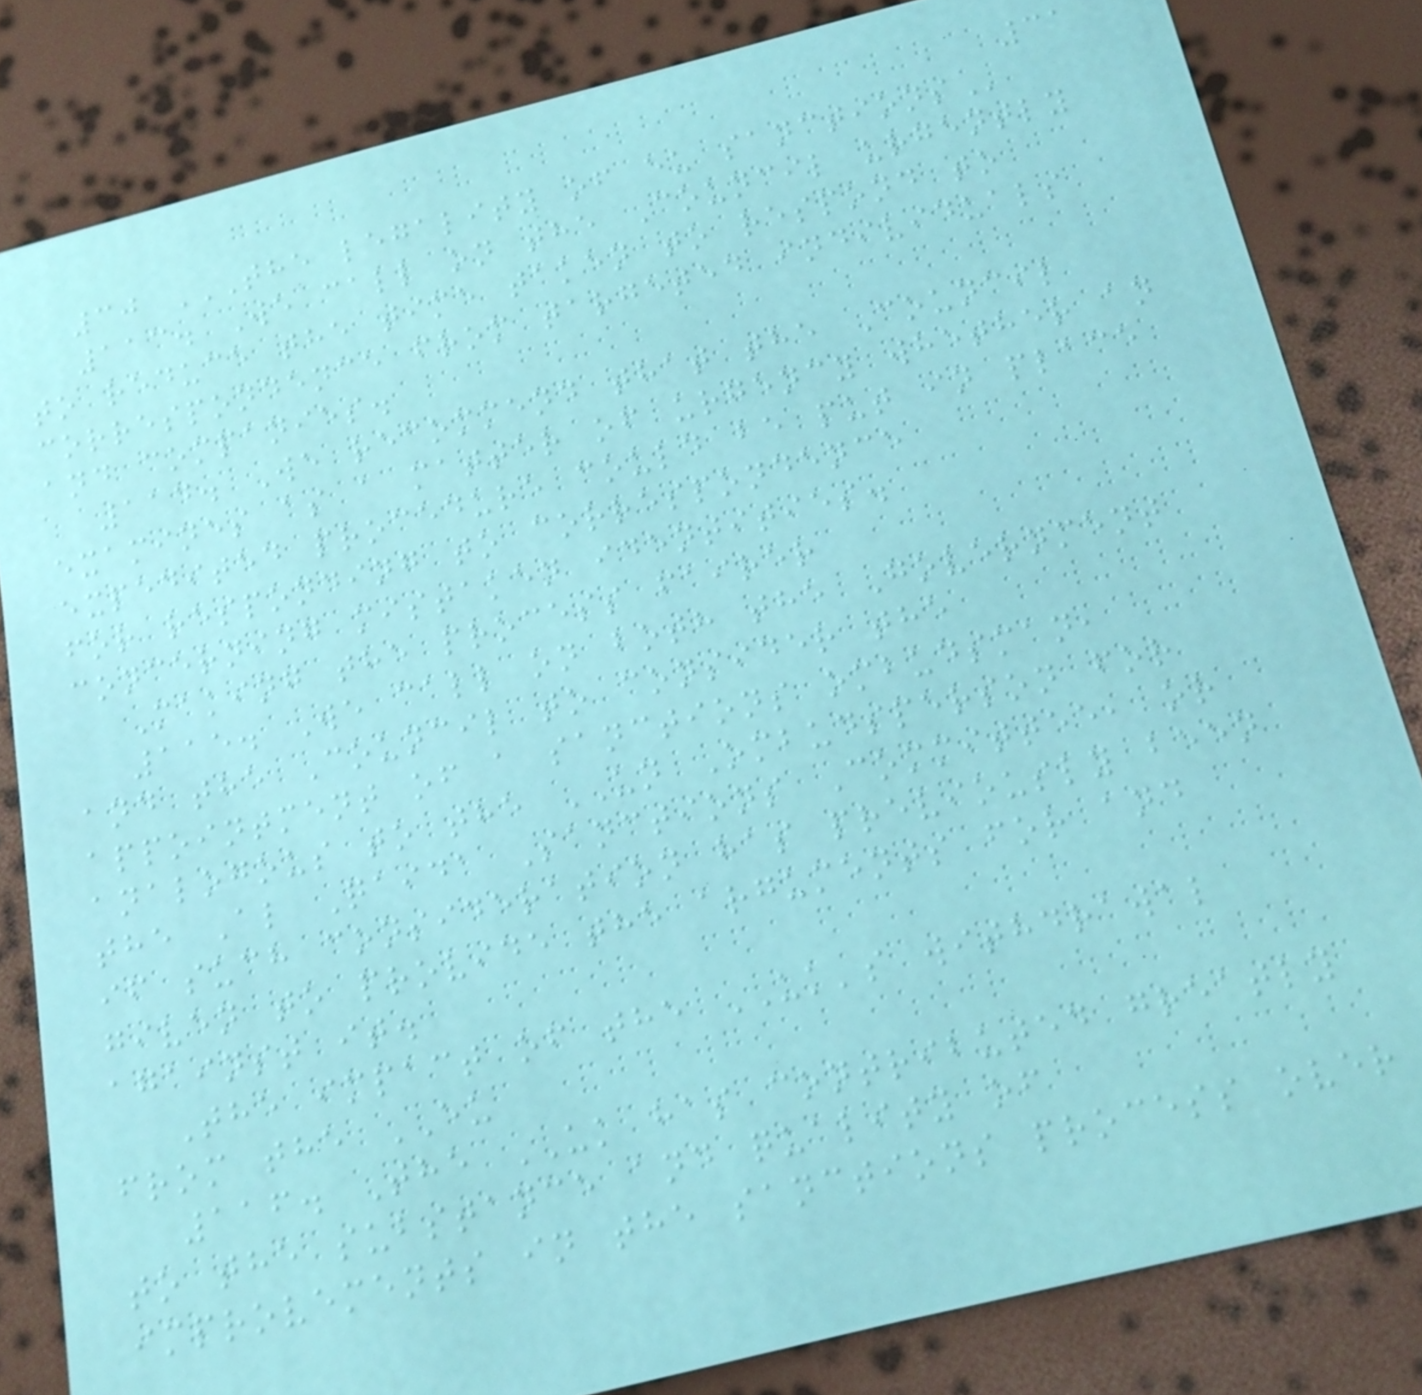31
30 THE LEGALITY OF EU SANCTIONS
113. We call on the Council urgently
to reduce the time taken to respond to
correspondence from targeted individuals
and companies.
114. We recommend that the Council
examines as a matter of urgency whether an
expedited procedure could be put in place
for responding to correspondence
concerning mistaken identities.
Making the process fairer
115. We call on both the Government
and the Council to consider the
appointment of a sanctions ombudsman,
analogous to the UN Ombudsperson for
the Al Qaida Sanctions Committee, or
if such consideration has previously been
given to provide the arguments for and
against it.
The impact of the UK's withdrawal
from the EU
116. The UK has contributed greatly
to the substance and quality of
improvements in the sanctions process over
